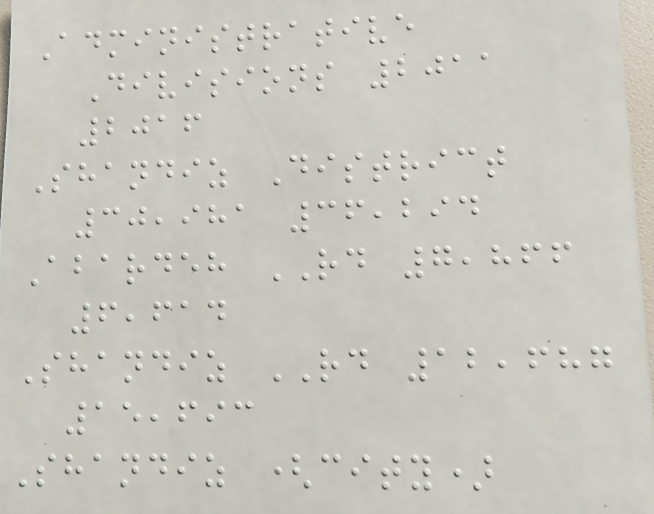Administrative
Divisions 2011
2016
Shandiz District
30,981 36,294
Abardeh RD 7,866
6,614
Shandiz RD 12,687
15,693
Shandiz (city)
